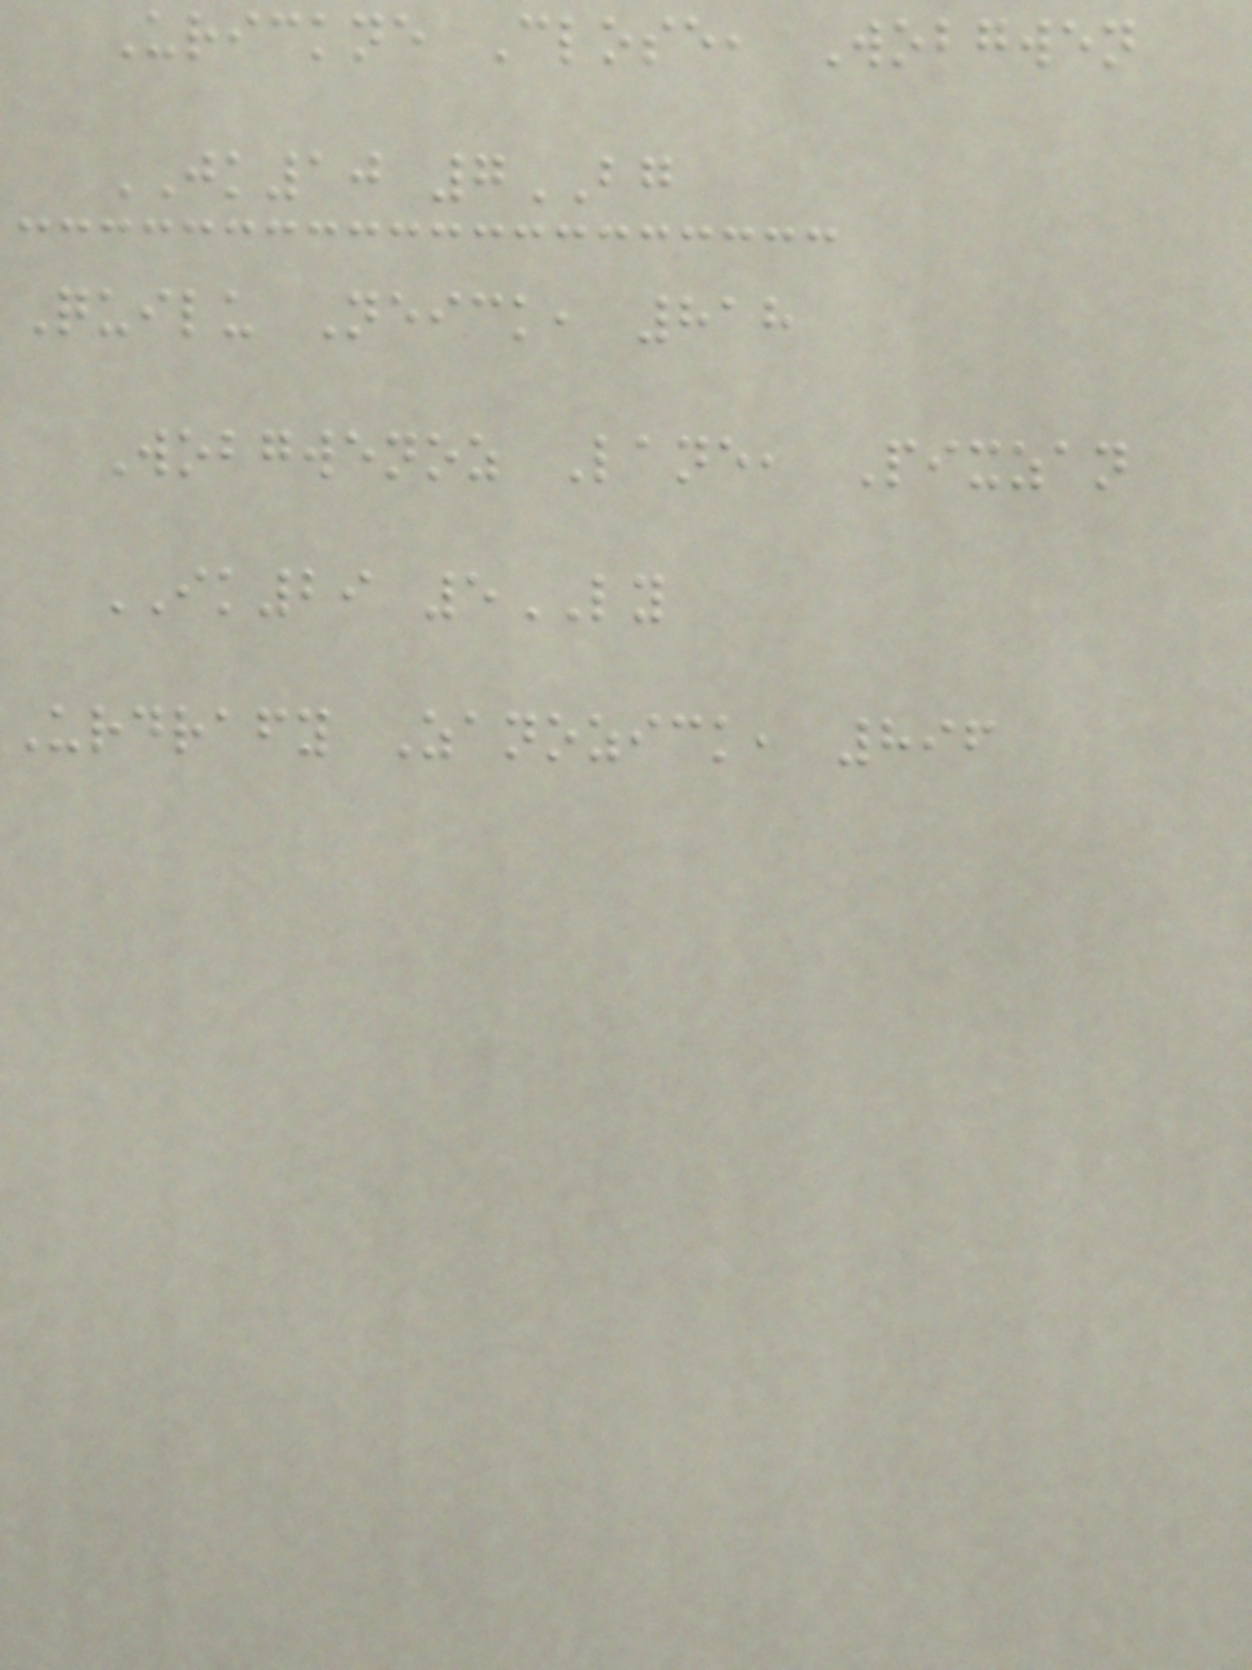Urickne Close, Wobgwen
JK10 7BG
Quilu Neick, 818
Wobgwenoz Lane, Pixzan
IK29 5LY
Urdrafy Zanozick, 896
